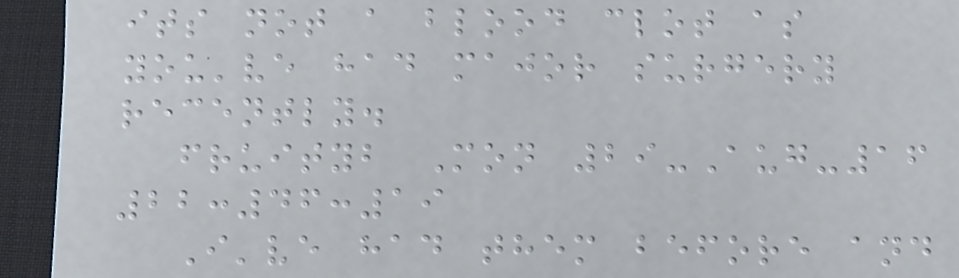its not a blood clot as
you've had major surgery
recently.
fruityb Mon 29-Aug-16
22:46:19
I've had them before and
